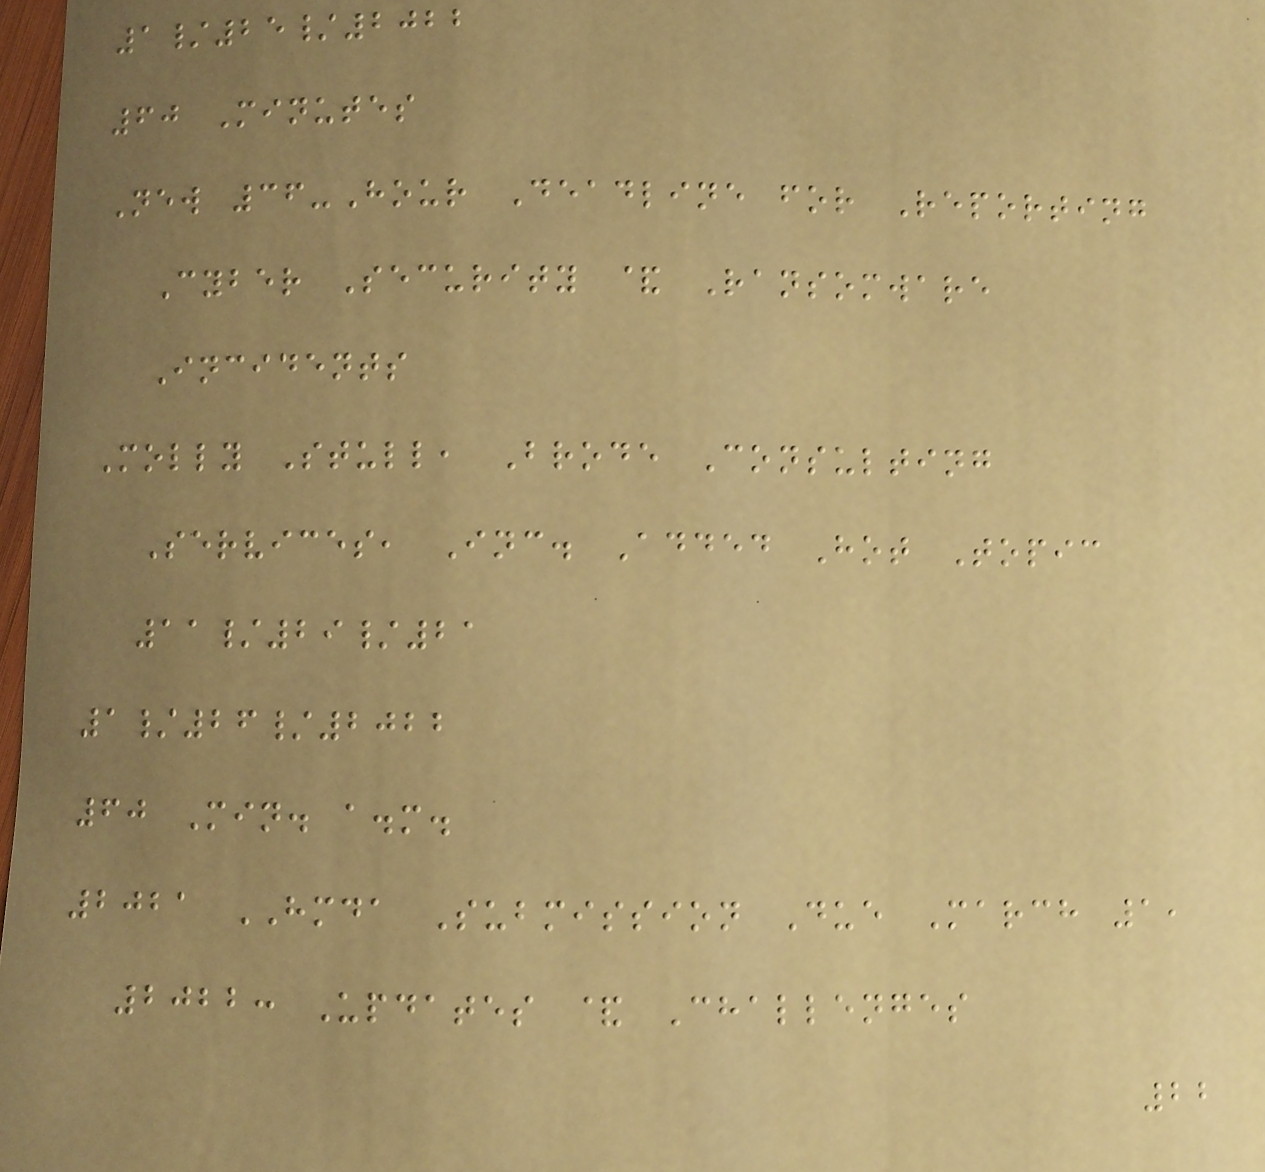1/25/2022
60 Minutes
New 36-Hour Deadline for Reporting
Cyber Security & Ransomware
Incidents
Molly Stull, Brode Consulting
Services, Inc. Added Hot Topic
11/29/21
1/26/2022
60 Min. a.m.
2021 HMDA Submission Due March 1,
2022: Updates & Challenges
22
